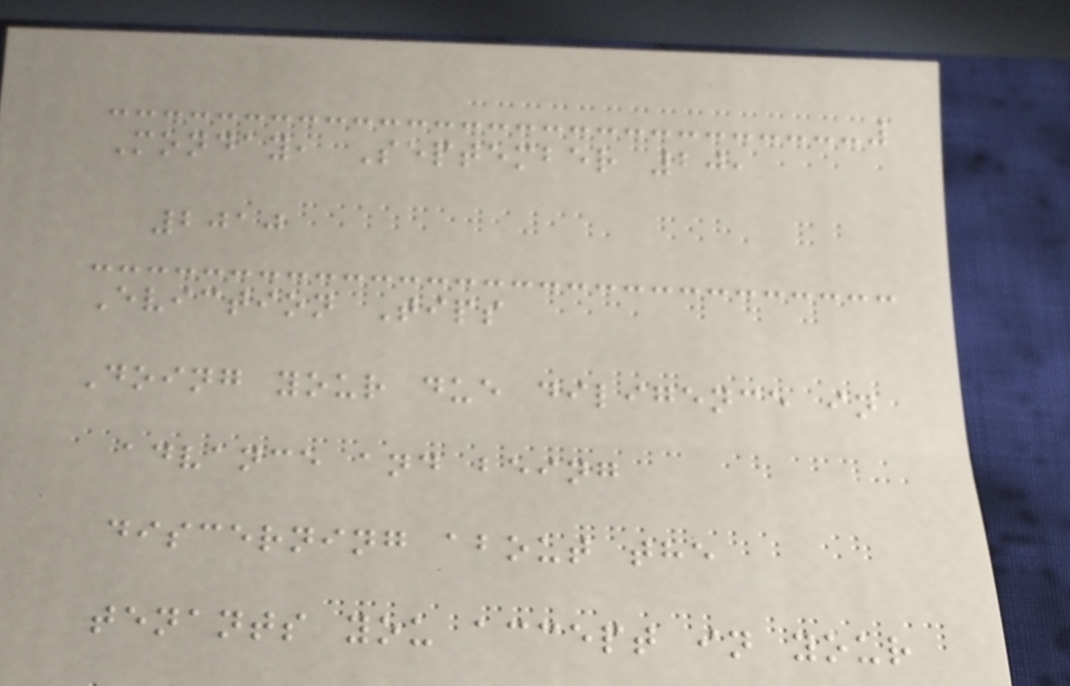Monday, September 20,
2010
Eviction Tips
Doing your due diligence in
advance and being
discerning about the
tenants you accept in your
